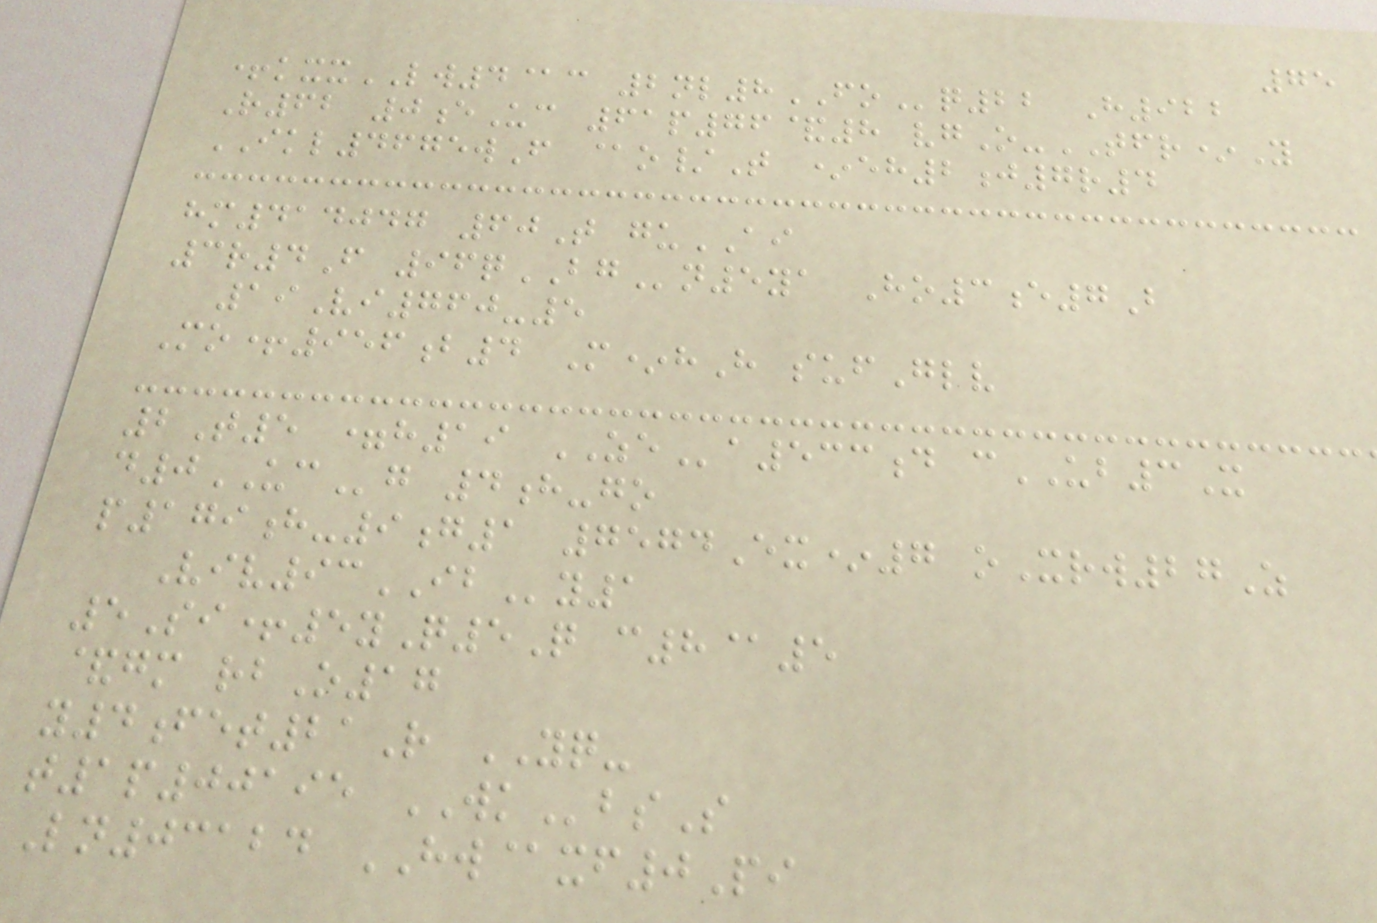75
+kxxLW4@c 2nl8FOq22 H922
R62 0eUc 61p76&8 vgO-TFR*Y
IKL4675wF @o/T *eh2j7r4
hm414047 60T guAI
3r4F 96qBGn5ya Ho3e7B
19Vi760-5
Mo+956b4 M*hH sufGlv
2T5 =h19 ZEa533d cUB3X
d0UCg 4h-go
p179h-9g1 7574Ex*7 oXrw27Z
Viv93IBy1
5Si+5yQ5Q c8@5
&gm rbO17
y4fet21R YQ-
t1p00195 WKbsS
Ln03124 HW@xf0Pi
